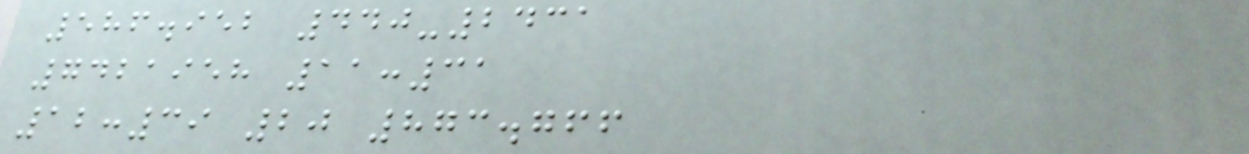586.952 440-2431
7421958 11:31
12:39 20 873.766
